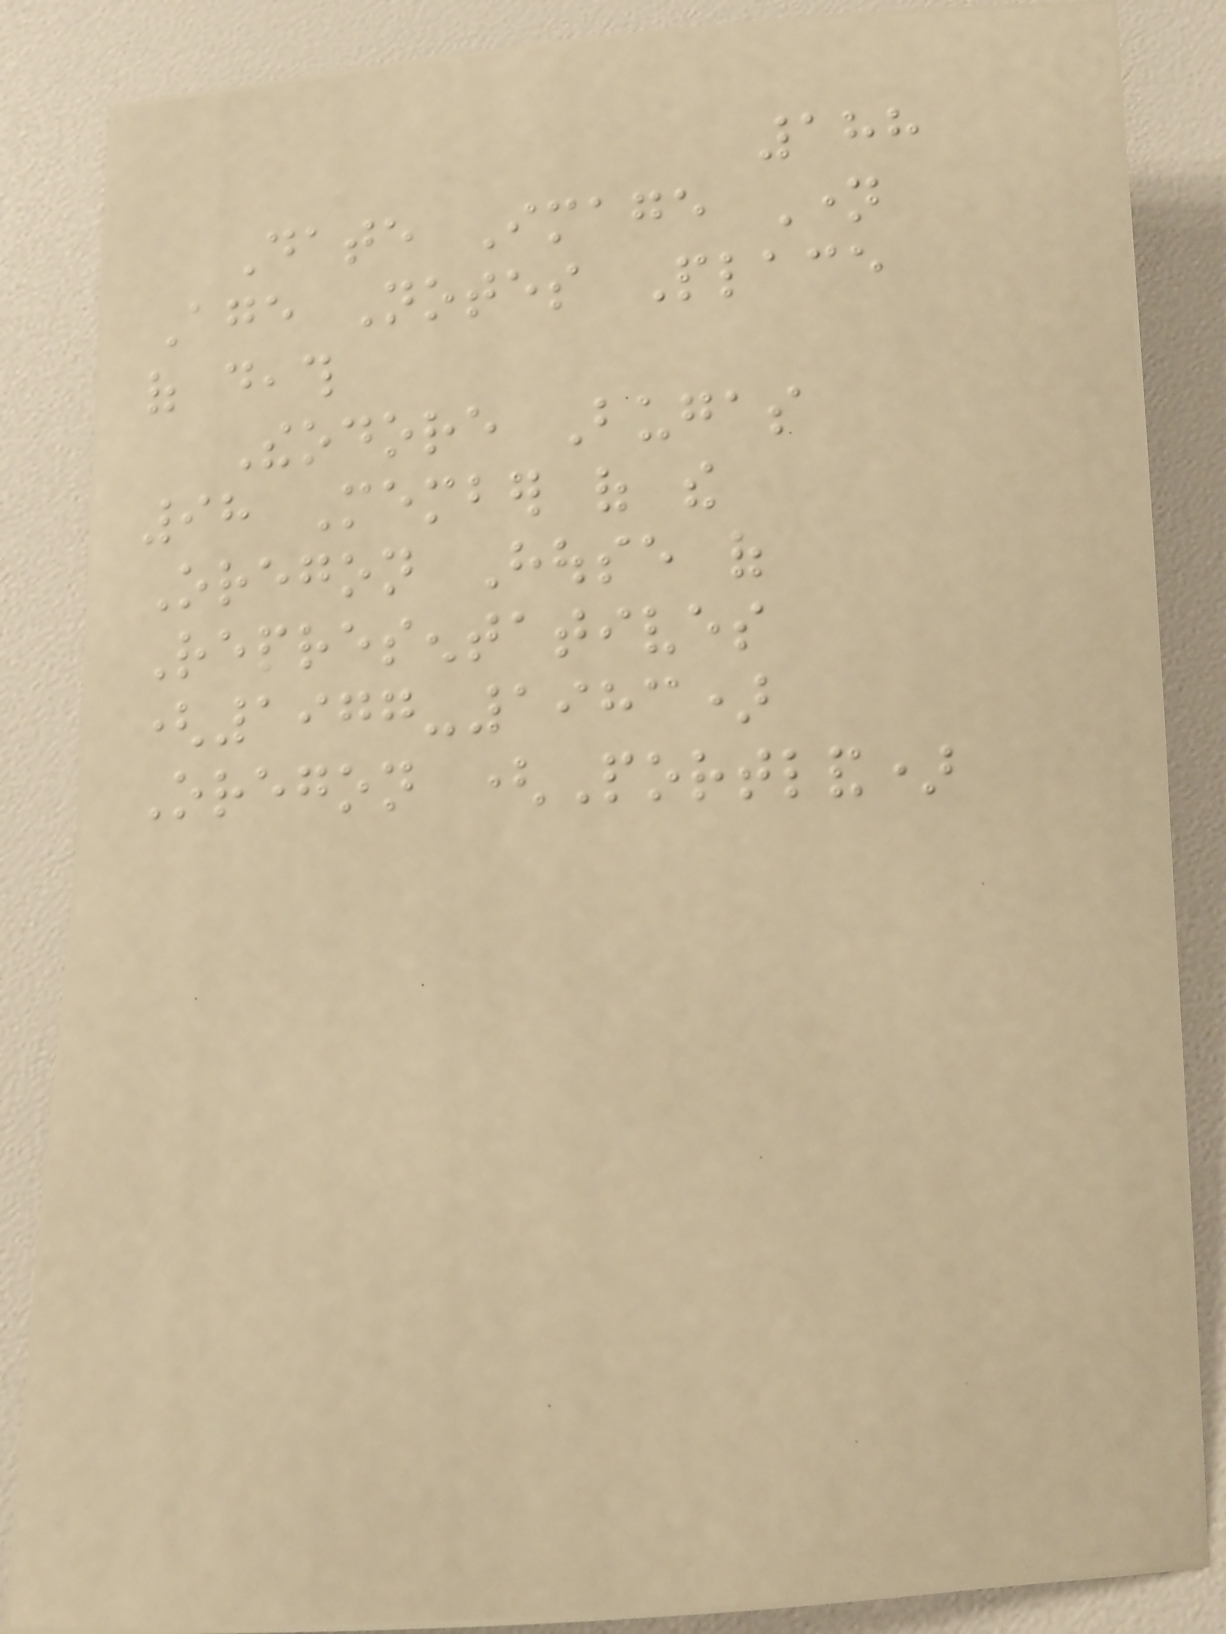188
Date Image Name
Age Notes Place
of death
Theodore Bugas
98 Member of the
Oregon House of
Representatives
(1977-1983)
Oregon (Portland)
